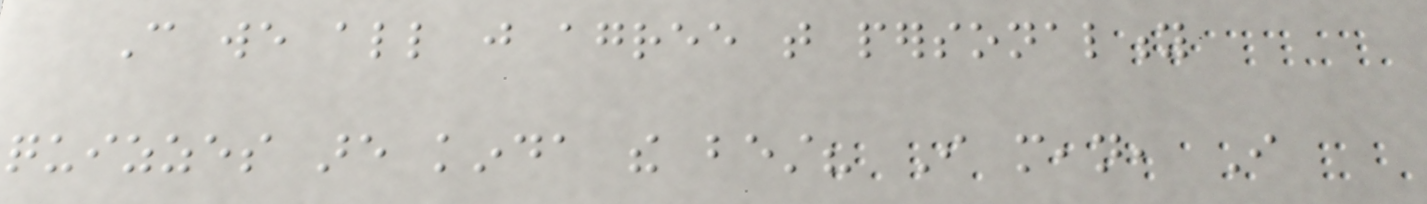Can we all just agree that personality
quizzes are kinda the best? I mean, I
